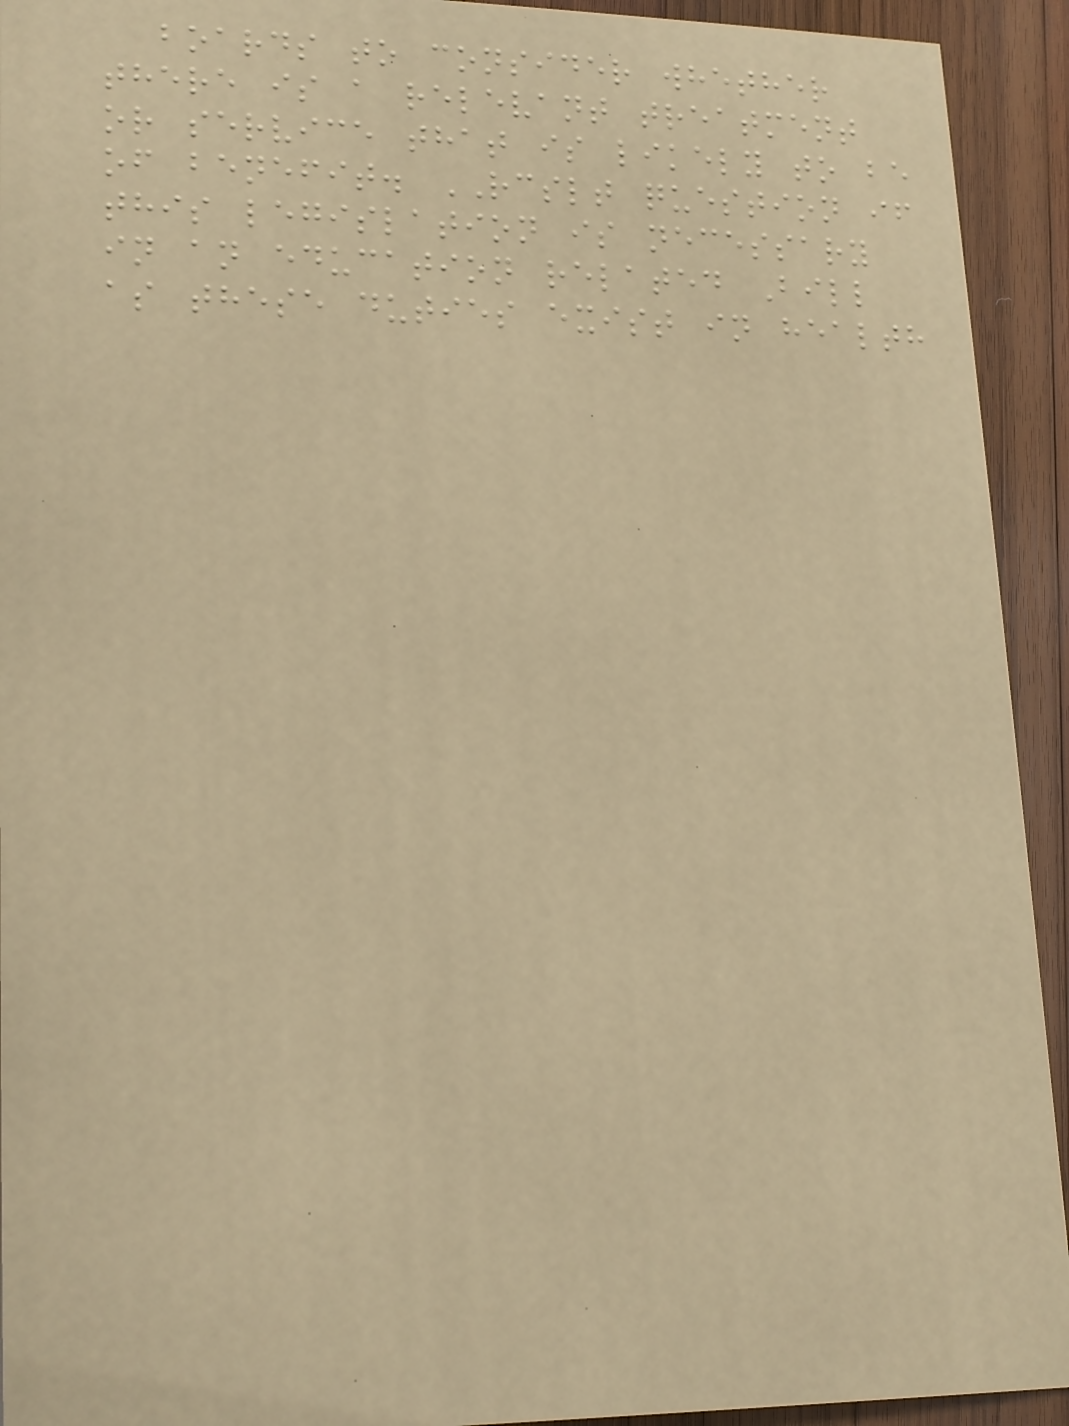boards to consider whether
there is a relevant treatment
or service that is likely to be
of benefit. RCSLT question if
this legislation is necessary
in an education related Bill
as these duties exist in health
